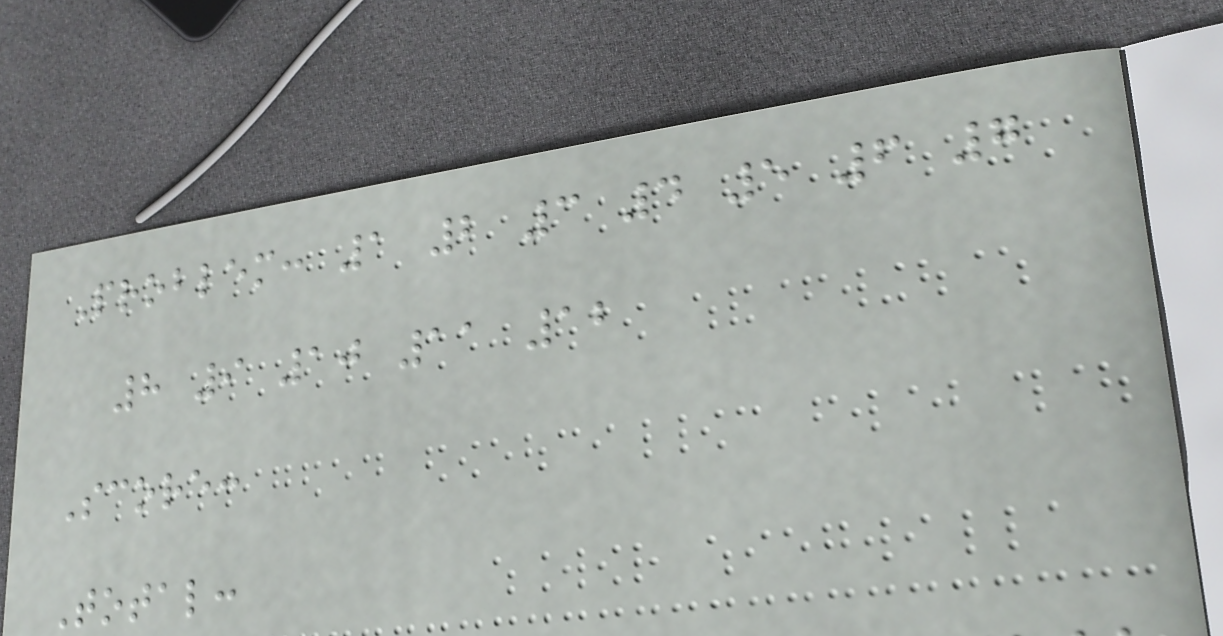Problem: 1 2 3 4 5 6 7
8 9 10 11 12
Score:
Total:
